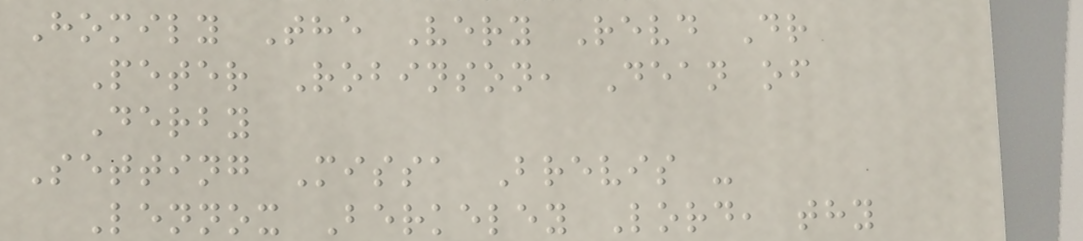Homily The Very Revd Dr
Peter Robinson, Dean of
Derby
Setting Missa Brevis -
Lennox Berkeley Lord, thy
